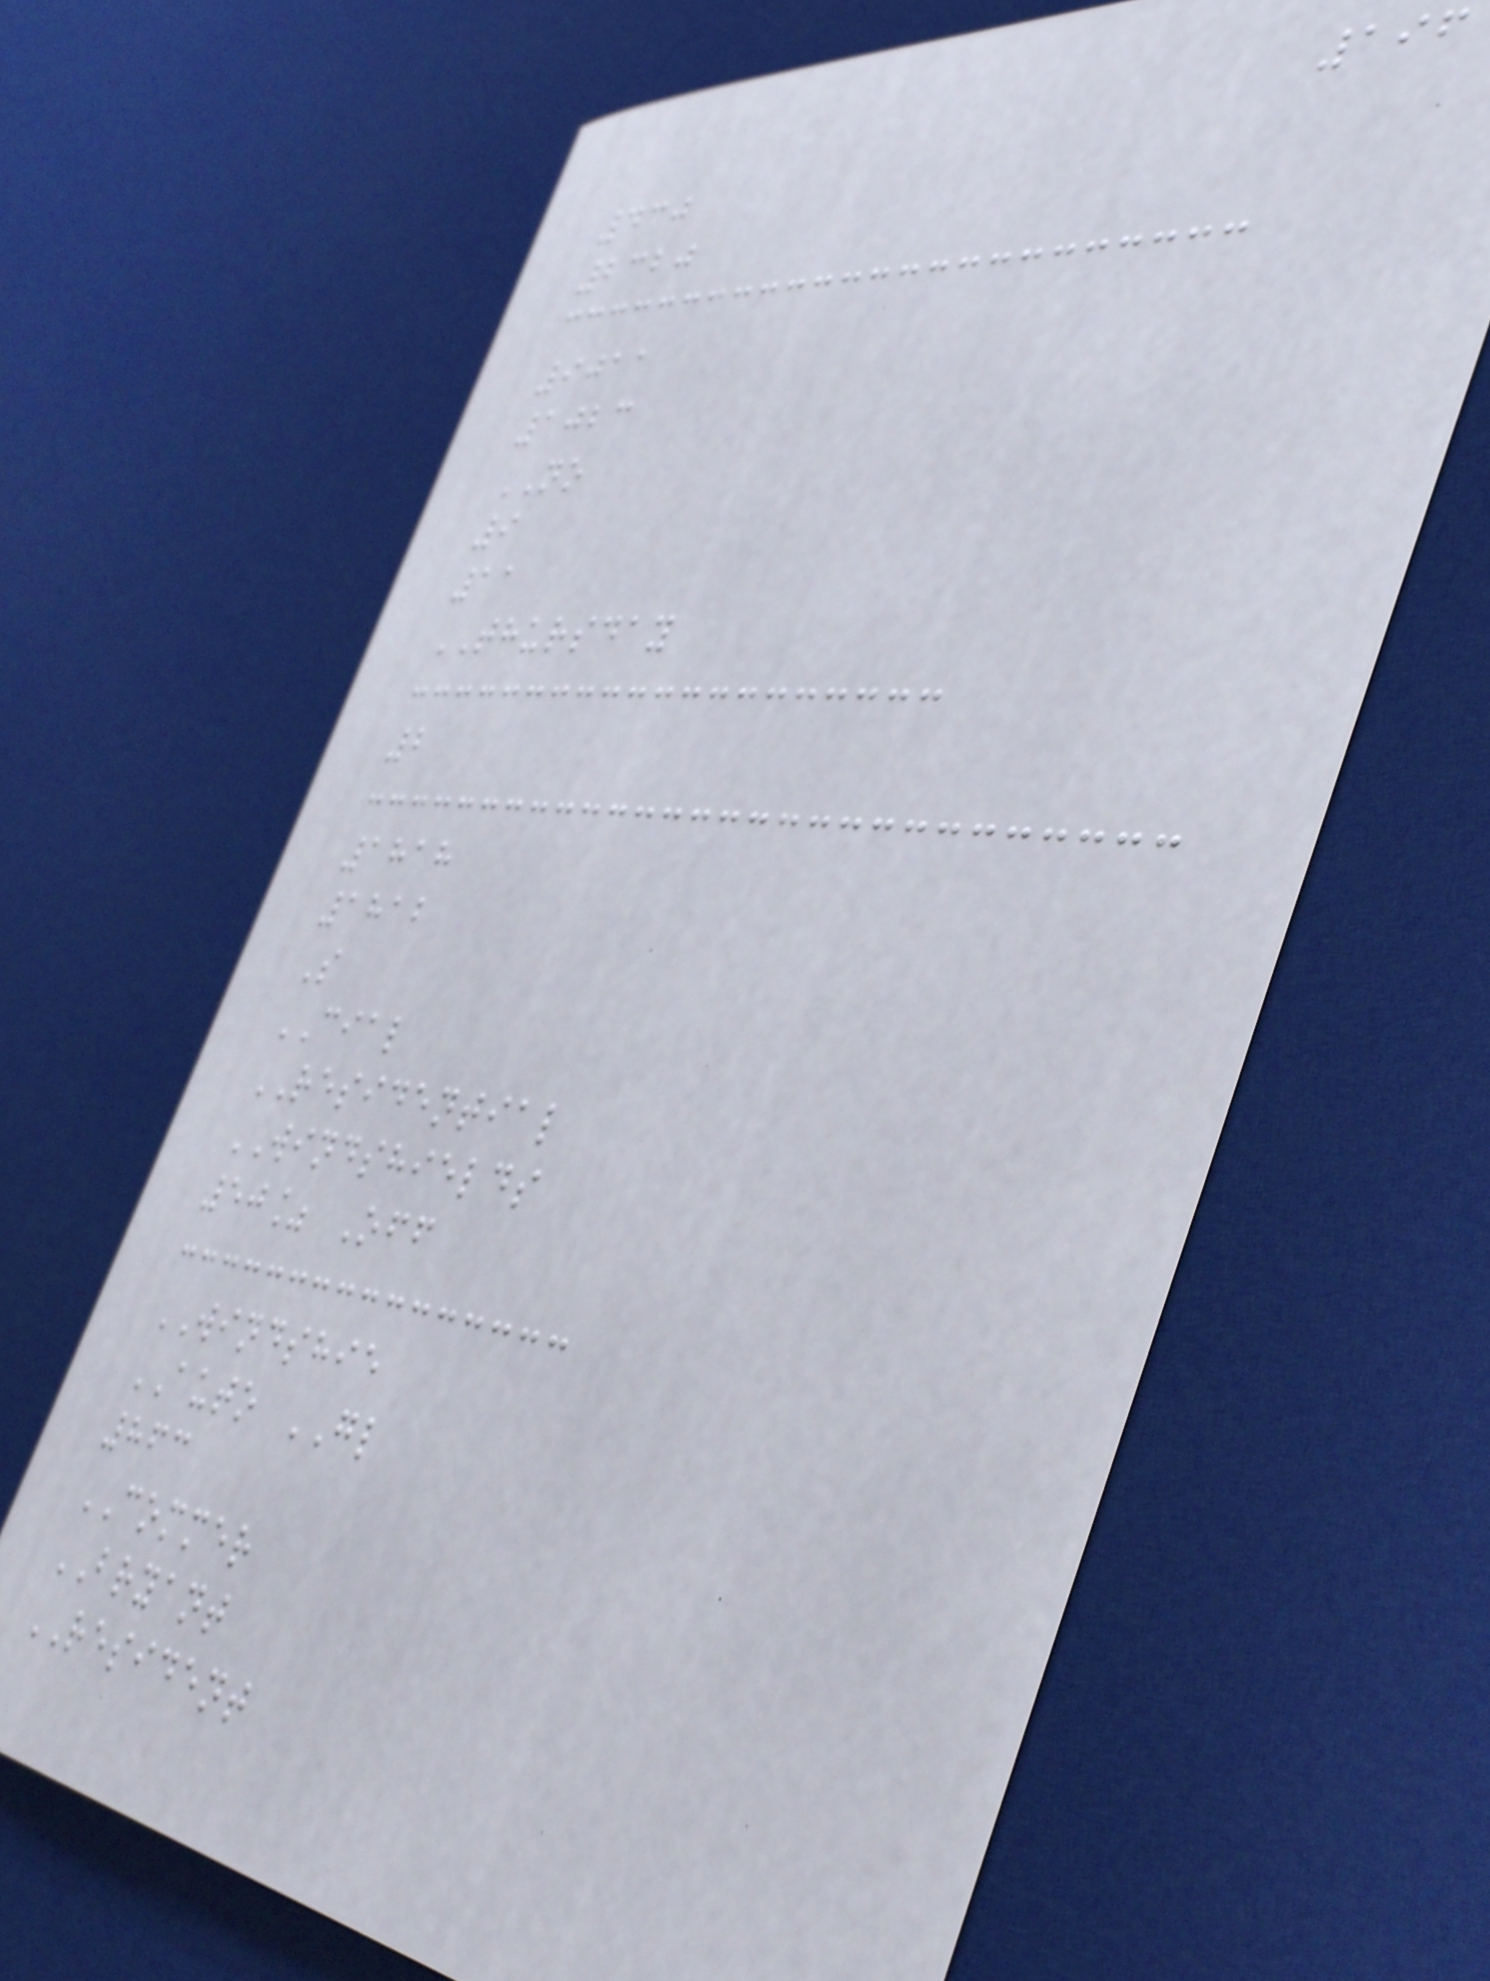196
430
2320
9011
1023
NO
9
11
THURSDAY
2
1818
1812
S
CIAL
RESIDENTIAL
WINDSHIELDS
50% Off
WINDSHIE
AUTO GL
863
COMMER
BRYANT
RESIDENT
